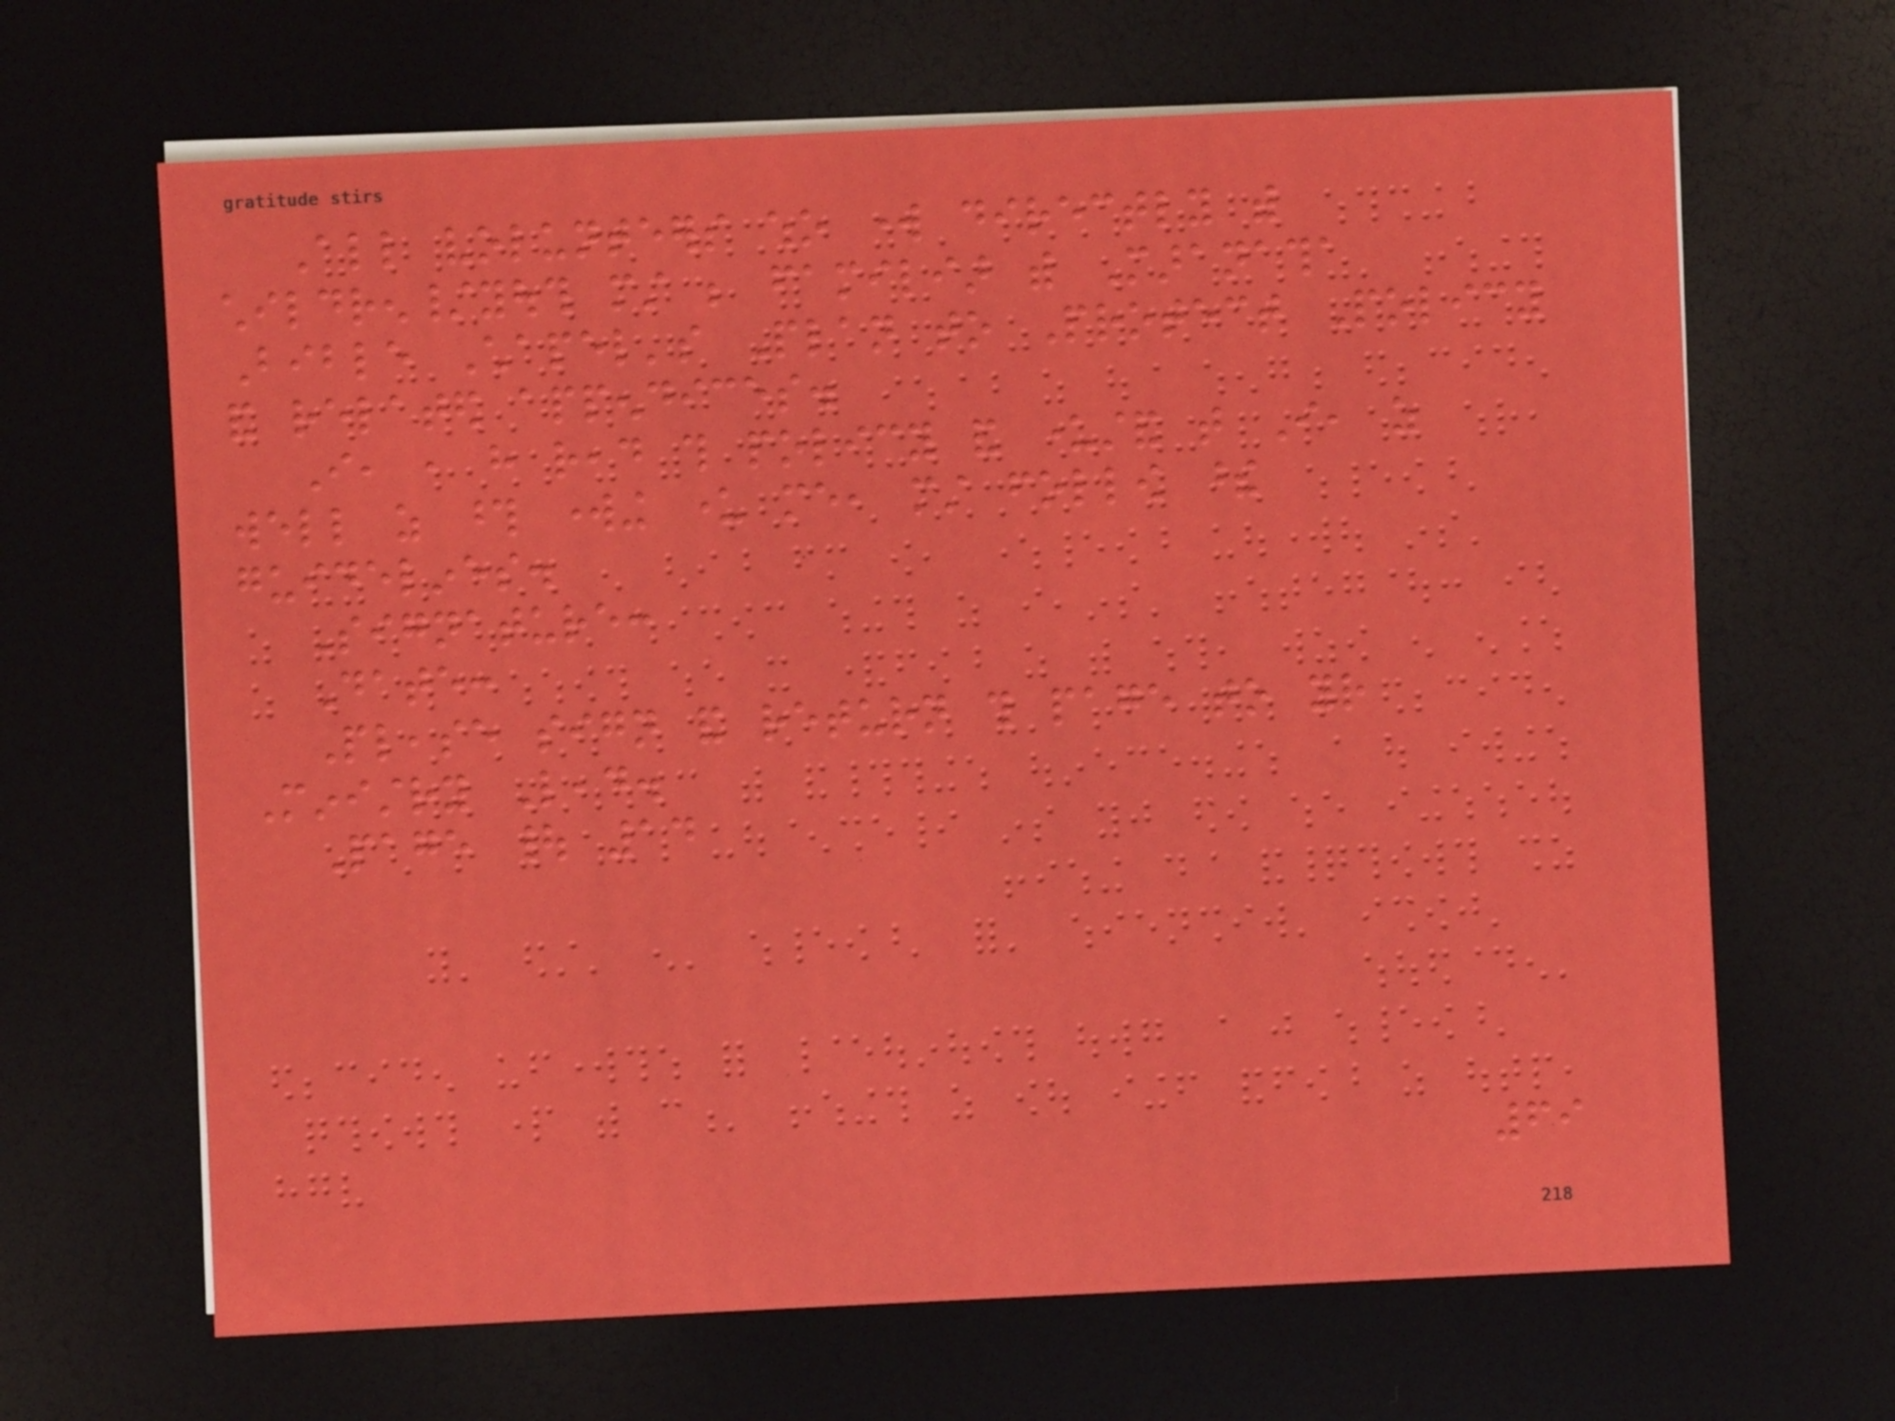All volunteers who work directly with
children/youth must be familiar with Maranatha
Bible Chapel's Plan to Protect Policy
and related appendices.
I, , have read this policy and understand that I, as
well as those working under me, must follow these
guidelines.
Signature:
Date:
Please sign and return this page to your
Ministry Lead.
Page | 14
69
